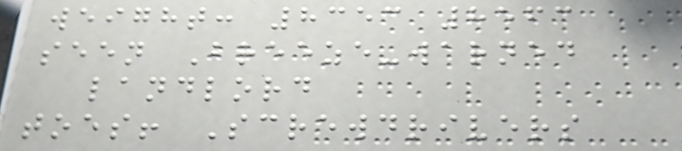weight: 8353 8563
seen Breeze-warned
landlord
toes! Screwdrivers
